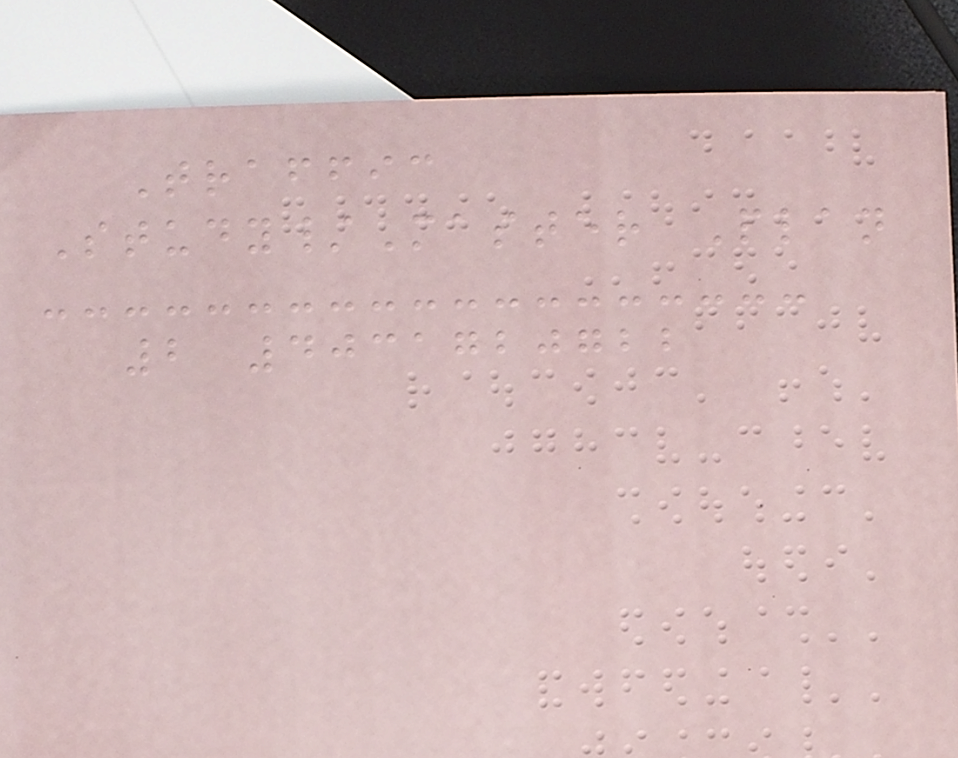Traffic
Study/Master Plan
2 4031720722
